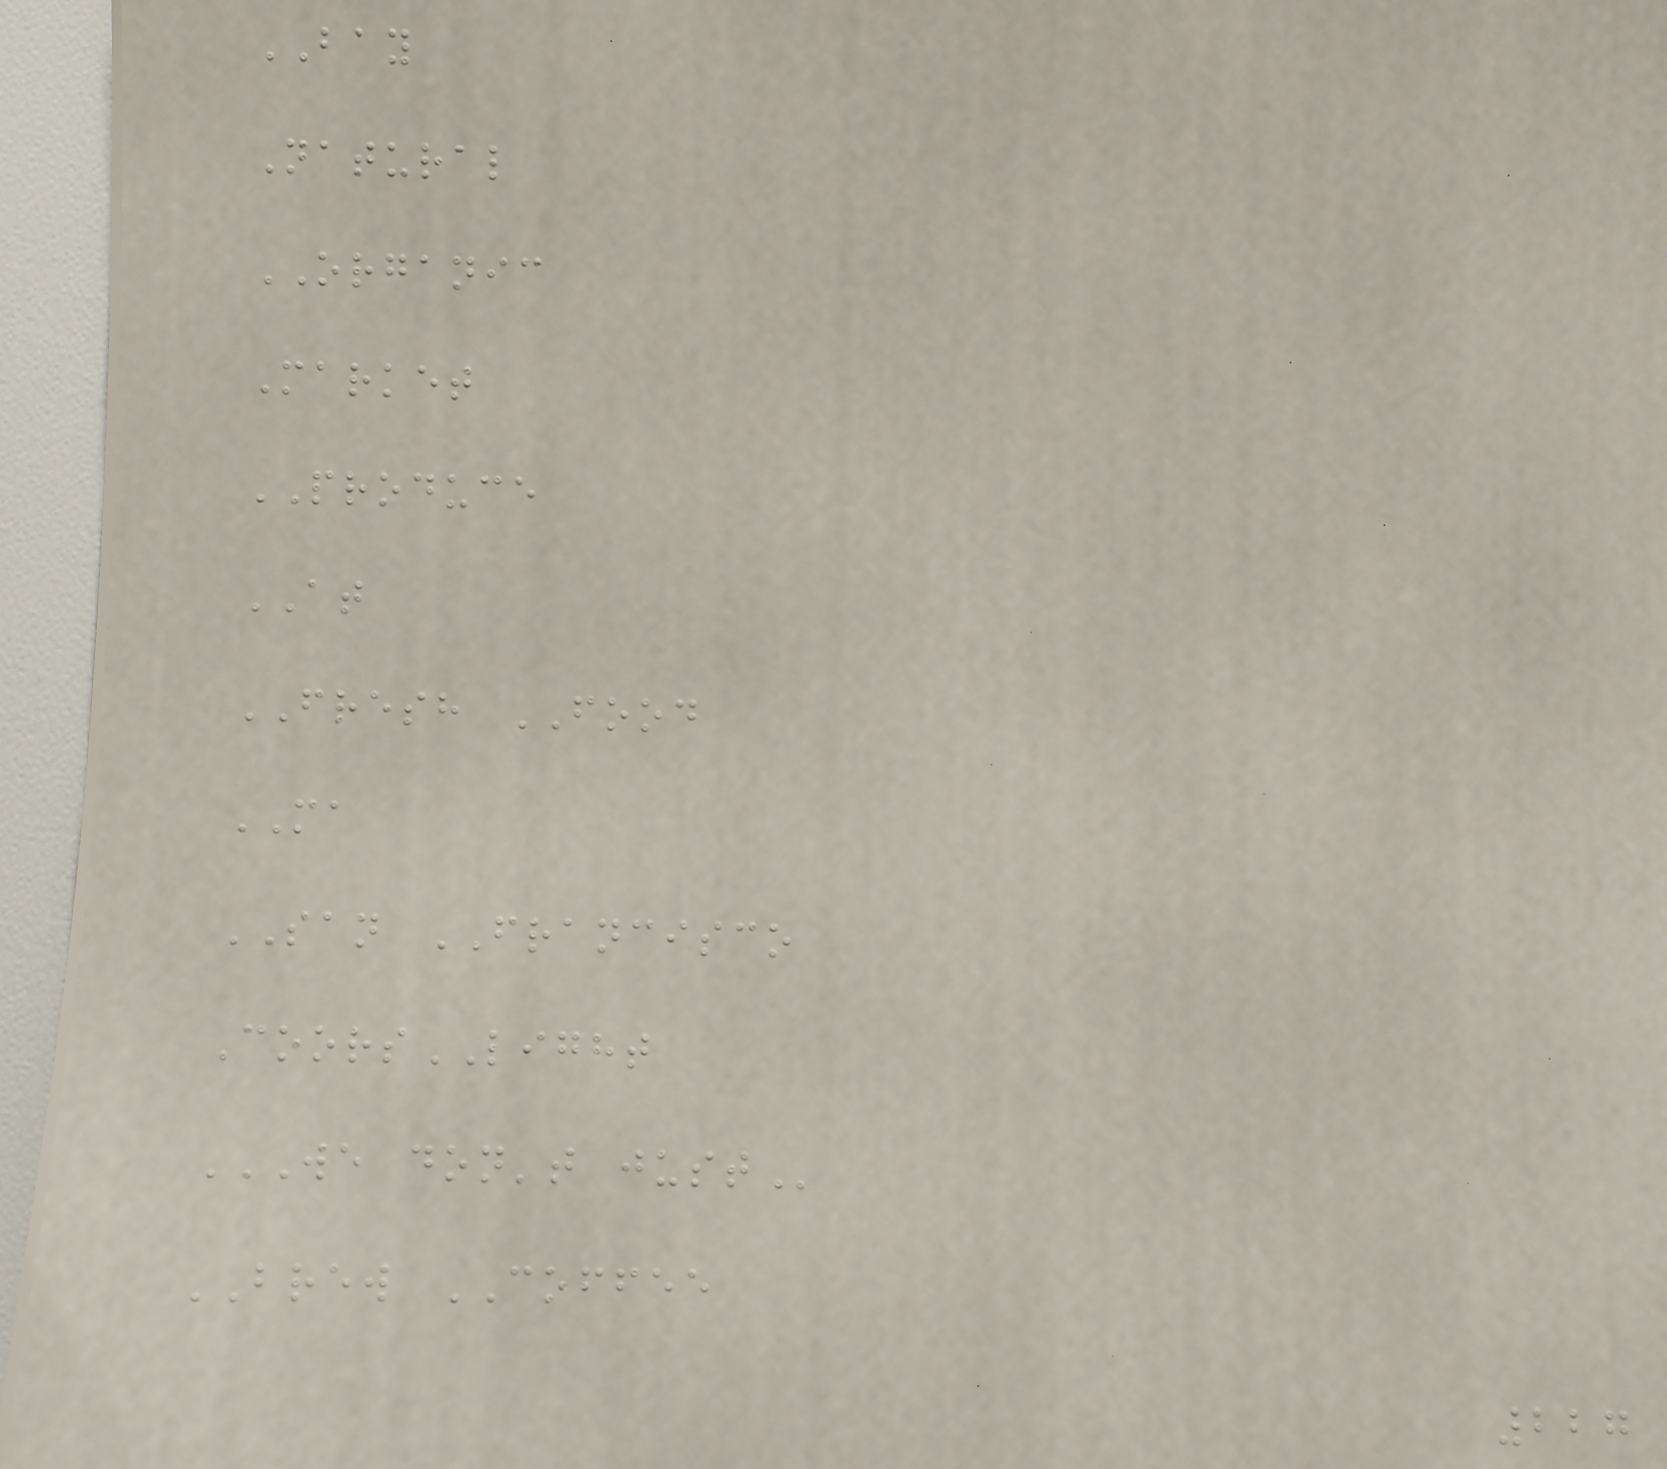BAY
Natural
ORGANIC
Market
PRODUCE
AT
FRESH FOOD
MA
SAN FRANCISCO
CoorsLIGHT
WE DON'T JUST
BREW COFFEE
227
